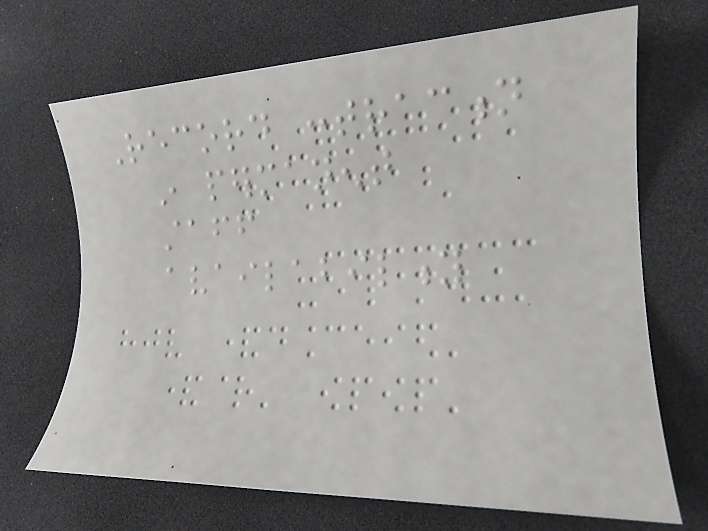Record contraction
in permanent
staff
availability
